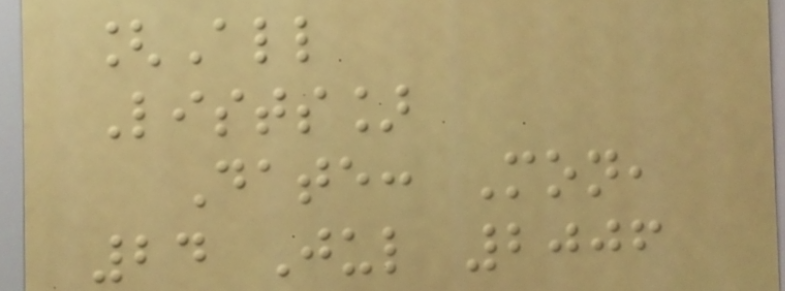[All
Lists]
Date: Mon,
24 Jul 2006
